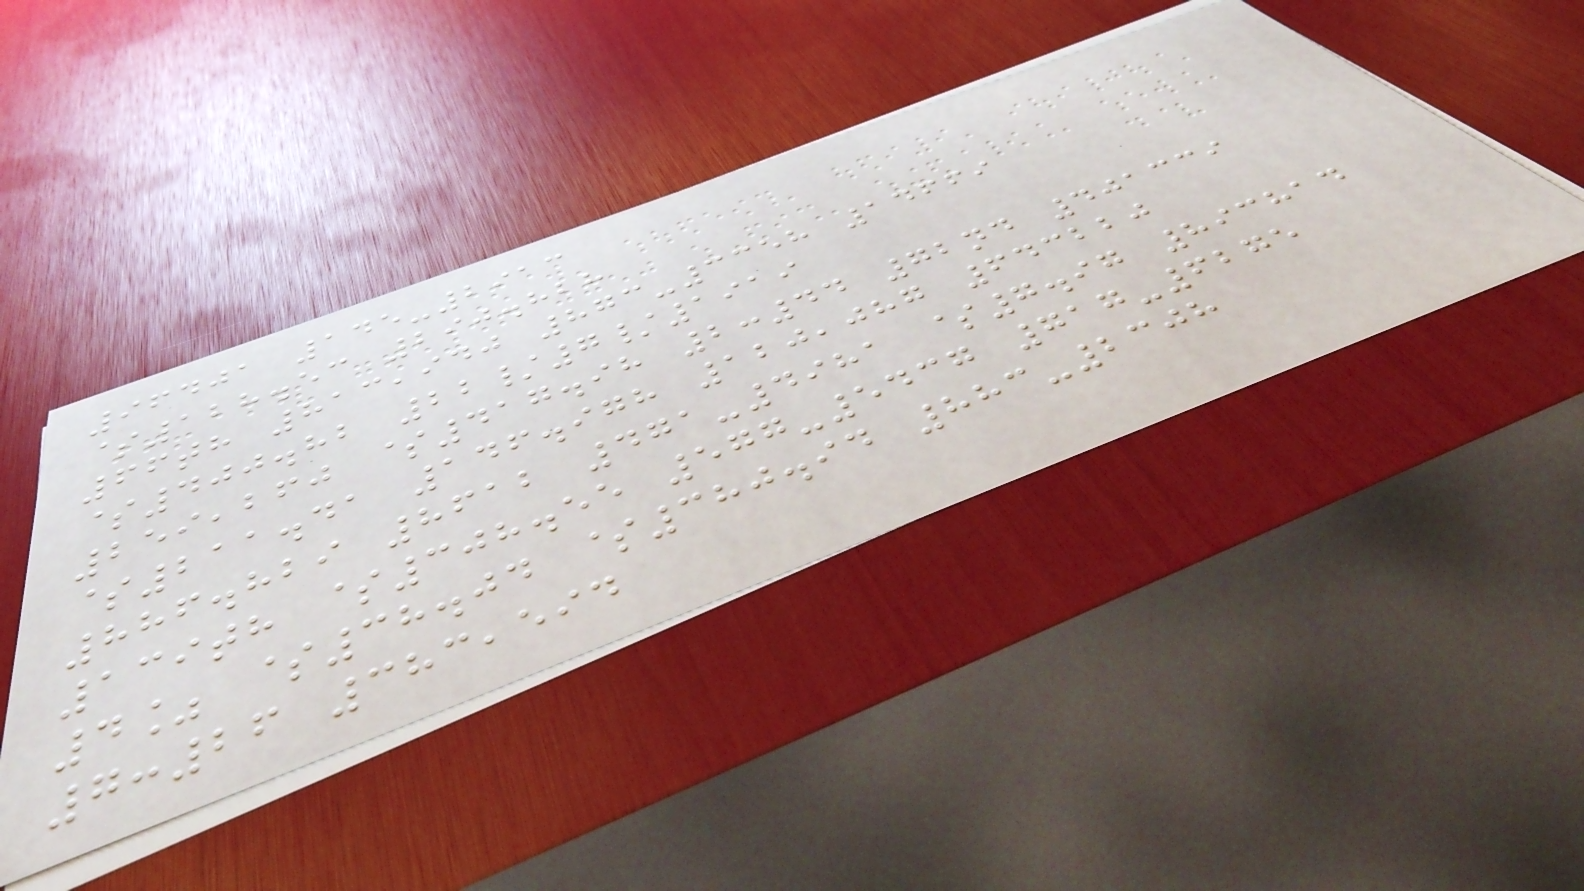96401 145-2913
$128.53 290.828
66th 813,940 873-3358 14669
$400.82 22/7/1919
259,260 $417.98 2:44 72nd 401339
$211.41 146.978 120,087 643220
886.829 8612 471-4981 $7.97 893814
139th $308.55 577-5437 717-6275
4% $38.04 $380.94 883-2308
7:26 383,594
